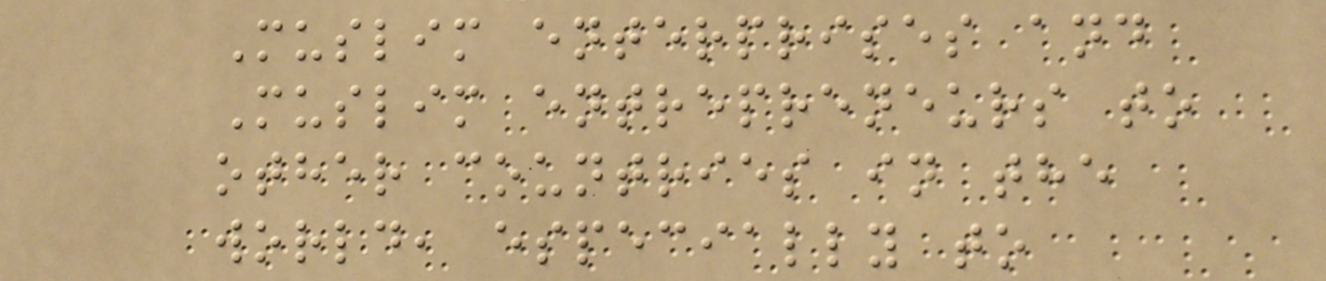Muslim enterprises and
Muslim entrepreneurs to
other countries in the
world, especially to
